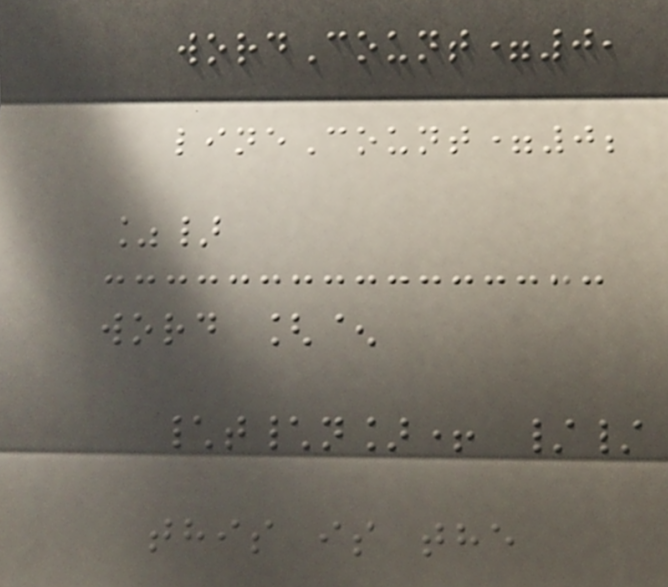wordCount=0,
lineCount=0;
%}
word [^
\t\n]+ //
this is the
